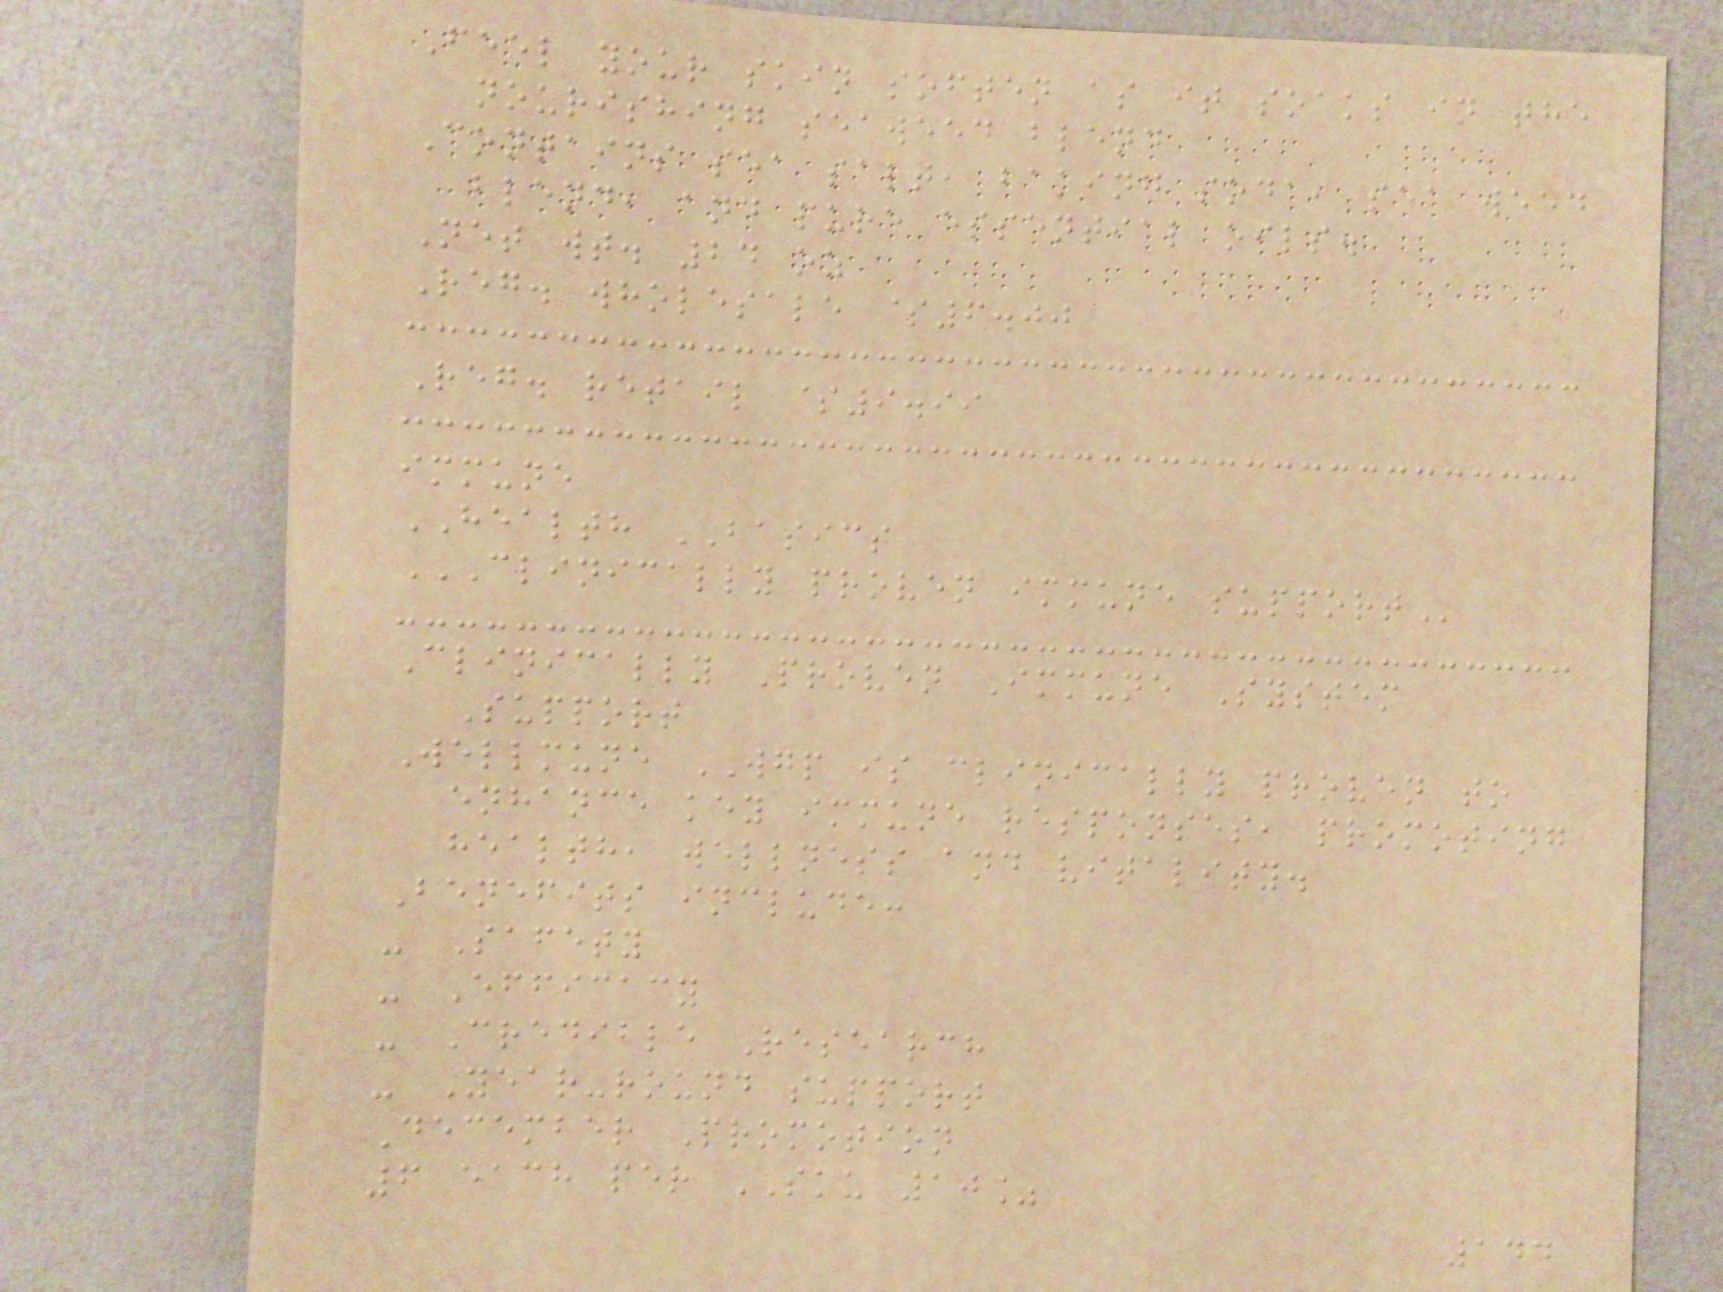Feel your skin soften as it soaks in the
nourishing seaweed blend
Contains sea salt, baking soda, sea weed
blend, and pure essential oils.
Net wt. 24 oz
Reg. wholesale $6.00
Reg. retail $9.99
immune
HEALTH BASICS
CLINICALLY PROVEN IMMUNE SUPPORT
Clinically Proven Immune System
Support
Wellmune WGP is clinically proven to
enhance key immune responses, promoting
health, wellness and vitality.
Benefits include:
- Safety
- Efficacy
- Credible Research
- Year-round support
December Promotion
6 each per SKU 10%
144
